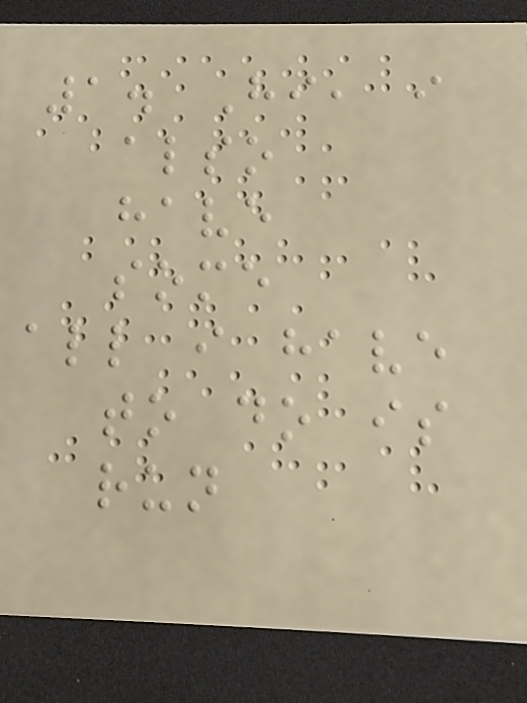1. Hi, i
also
have
some
all i have
to do is
run
